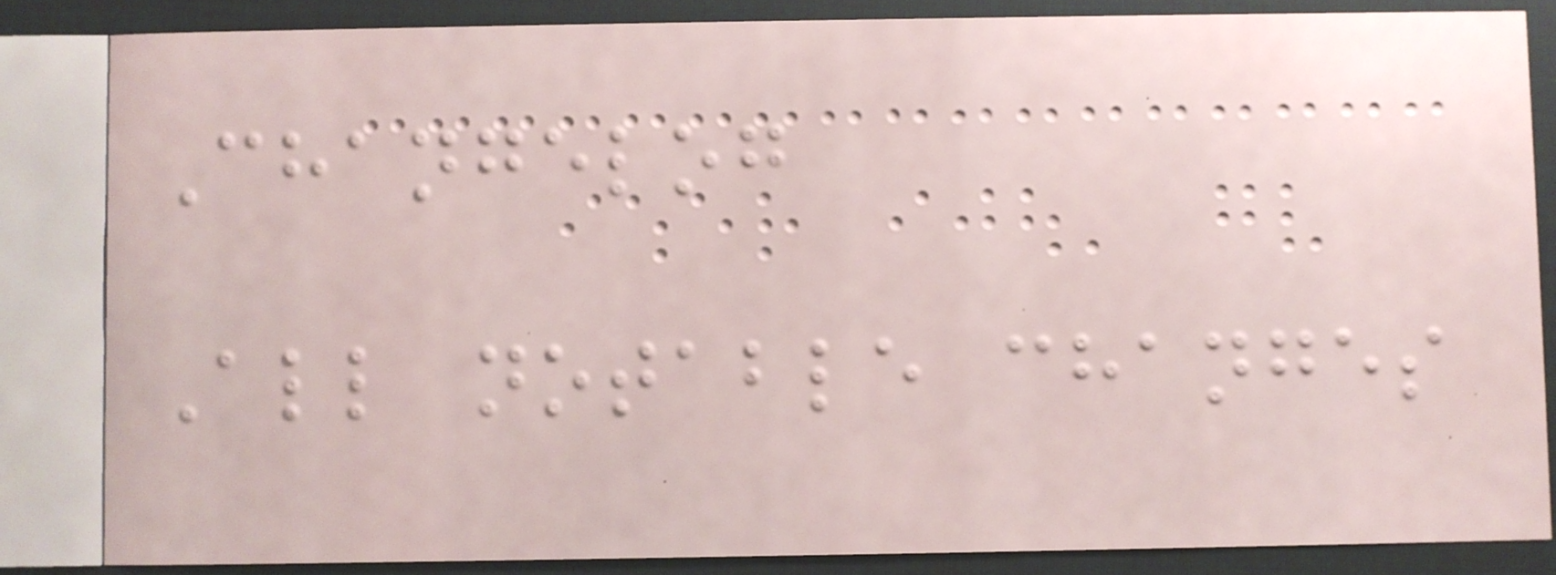Changelog
All notable changes
